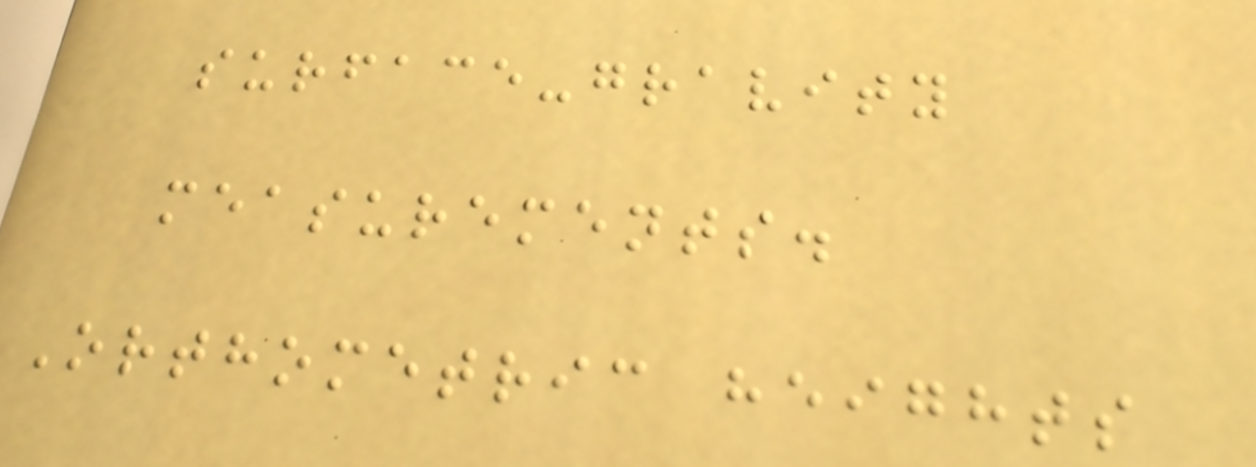surface-gravity
measurements.
Orthometric heights
